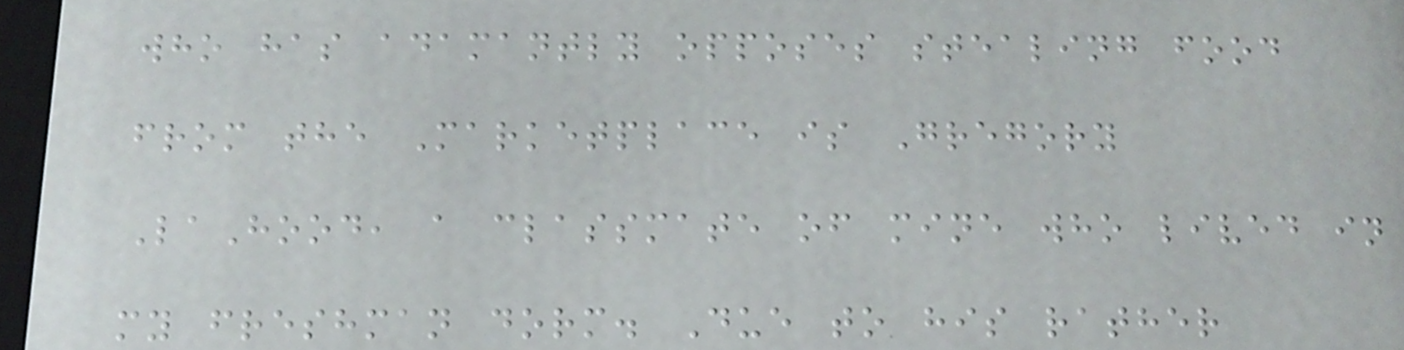who has adamantly opposes stealing food
from the Marketplace is Gregory
LaHood, a classmate of mine who lived in
my freshman dorm. Due to his rather
